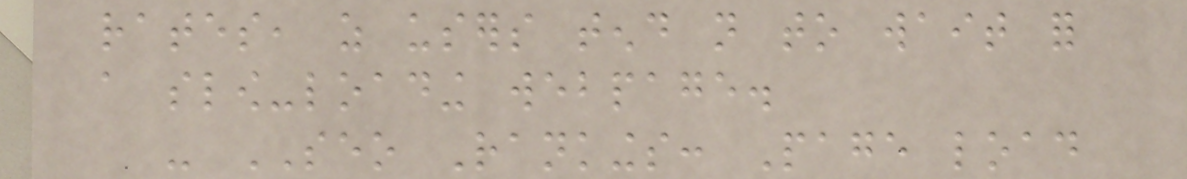rates, as users tend not to wait for
a slow-loading webpage.
- SEO Rankings: Page load
